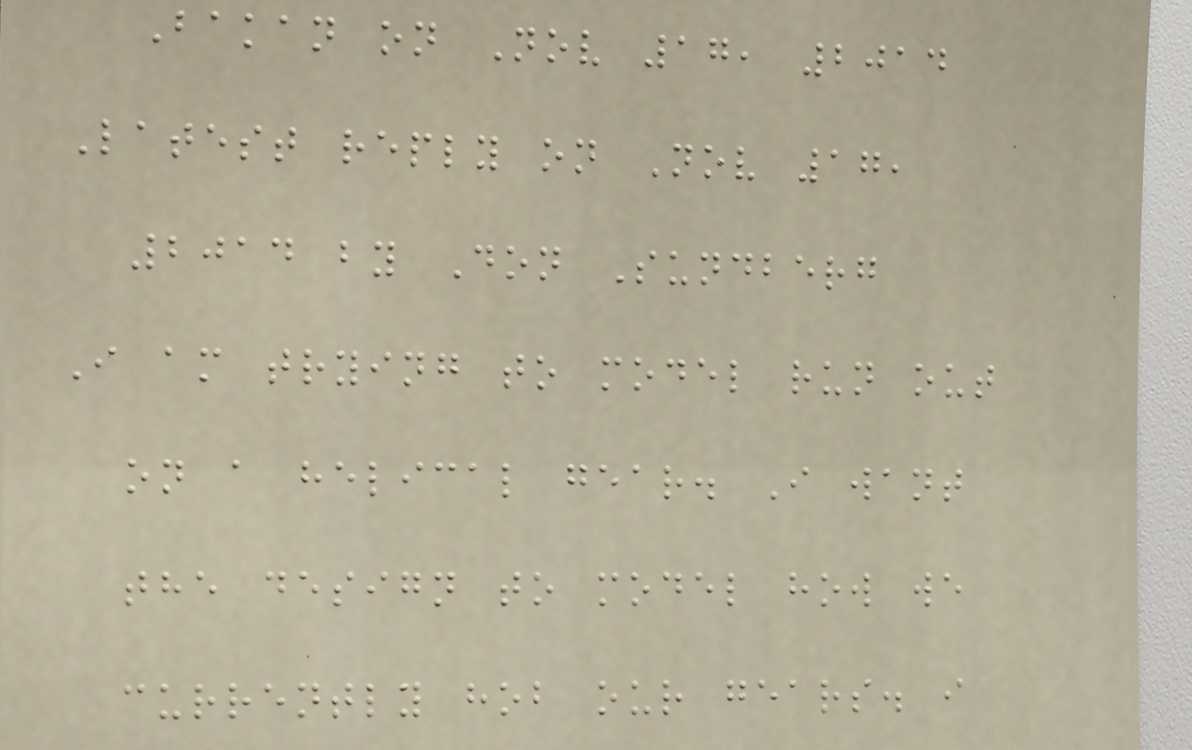Bakan on Nov 17, 2014
Latest reply on Nov 17,
2014 by Don Sundberg
I am trying to model run out
on a helical gear. I want
the design to model how we
currently hob our gears. i
